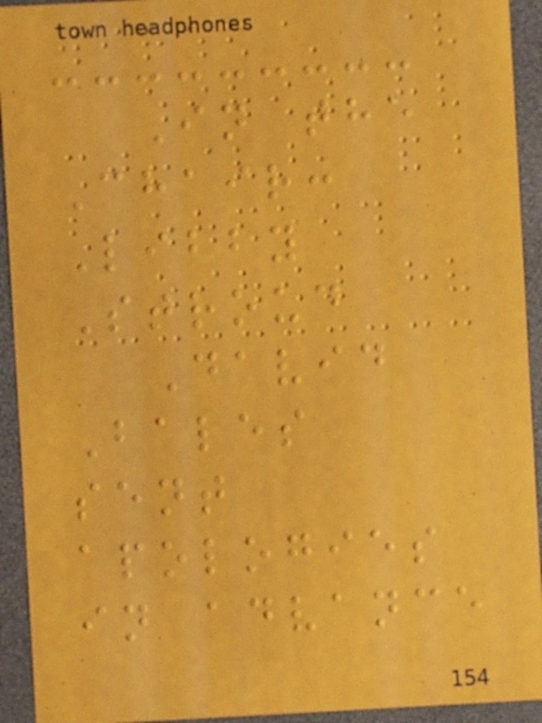In the
Chair:
Libby
Stroud
David
Bales
sent
apologies
in advance
